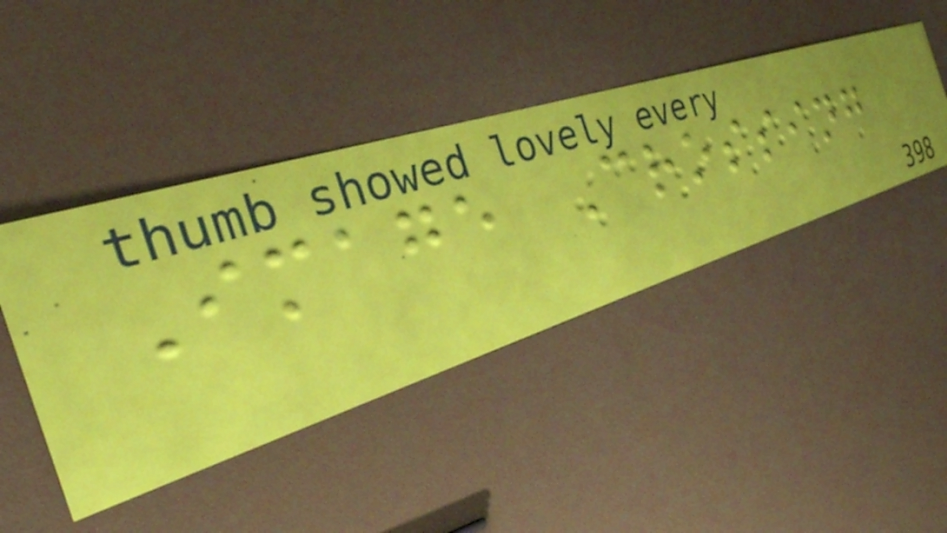Image Crossing
